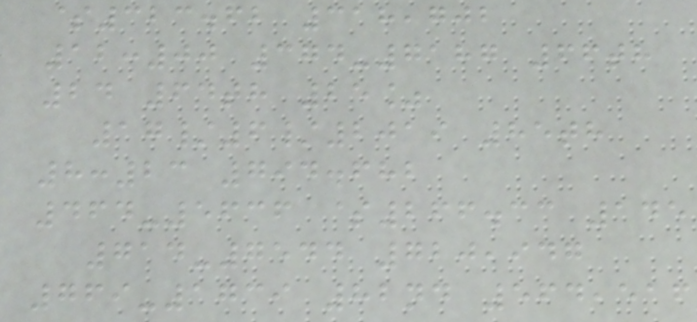$323.62 318,702
12:00 374-7187 66th
24 64th 25%
17/6/2019 85th
8:23 794.682
464-5636 $266.33 145
714-7544 720,947
769-1739 82nd 564,516
